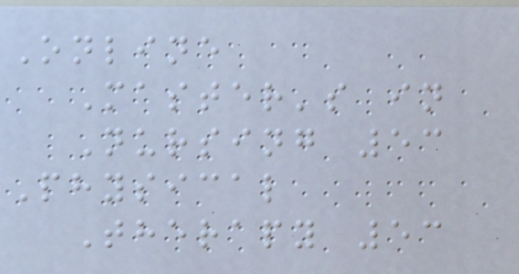Online
Master's in
Nursing 53
Physical
Therapy 53
